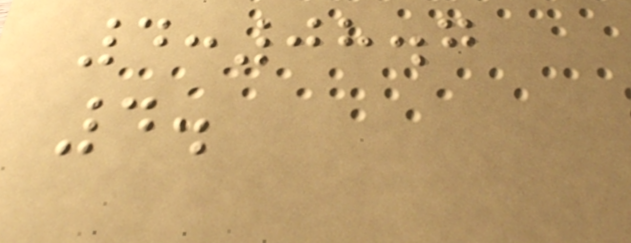4:08.7
4.
